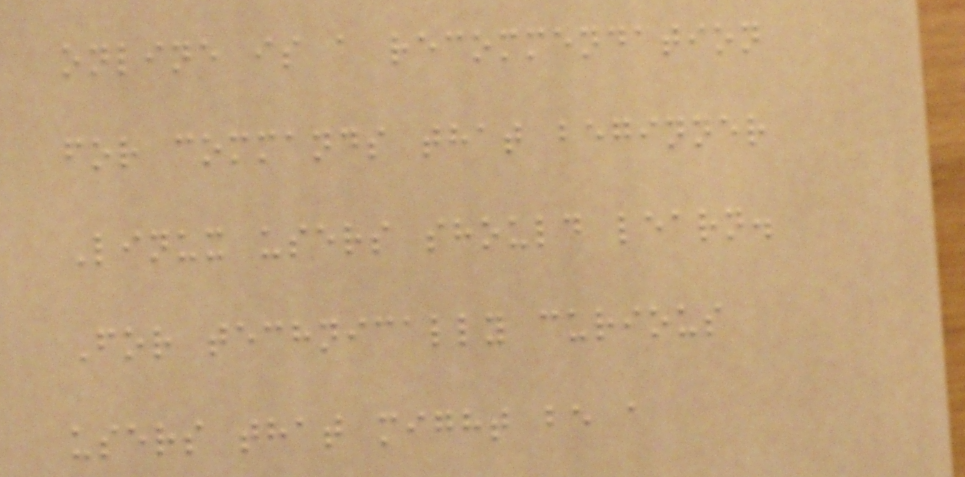online is a recommendation
for commands that beginner
Linux users should learn.
For technically curious
users that might be a
